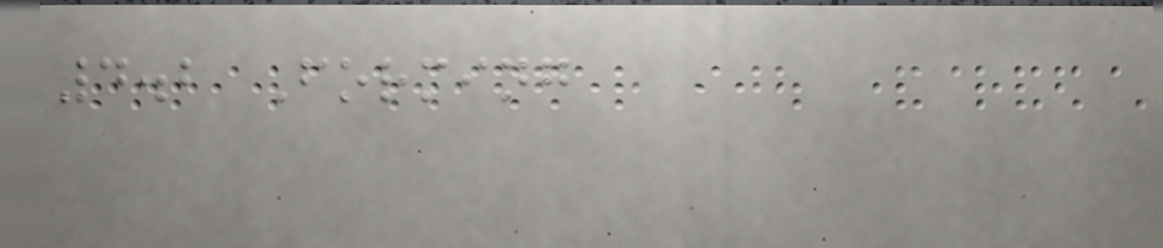4.2 Forming
